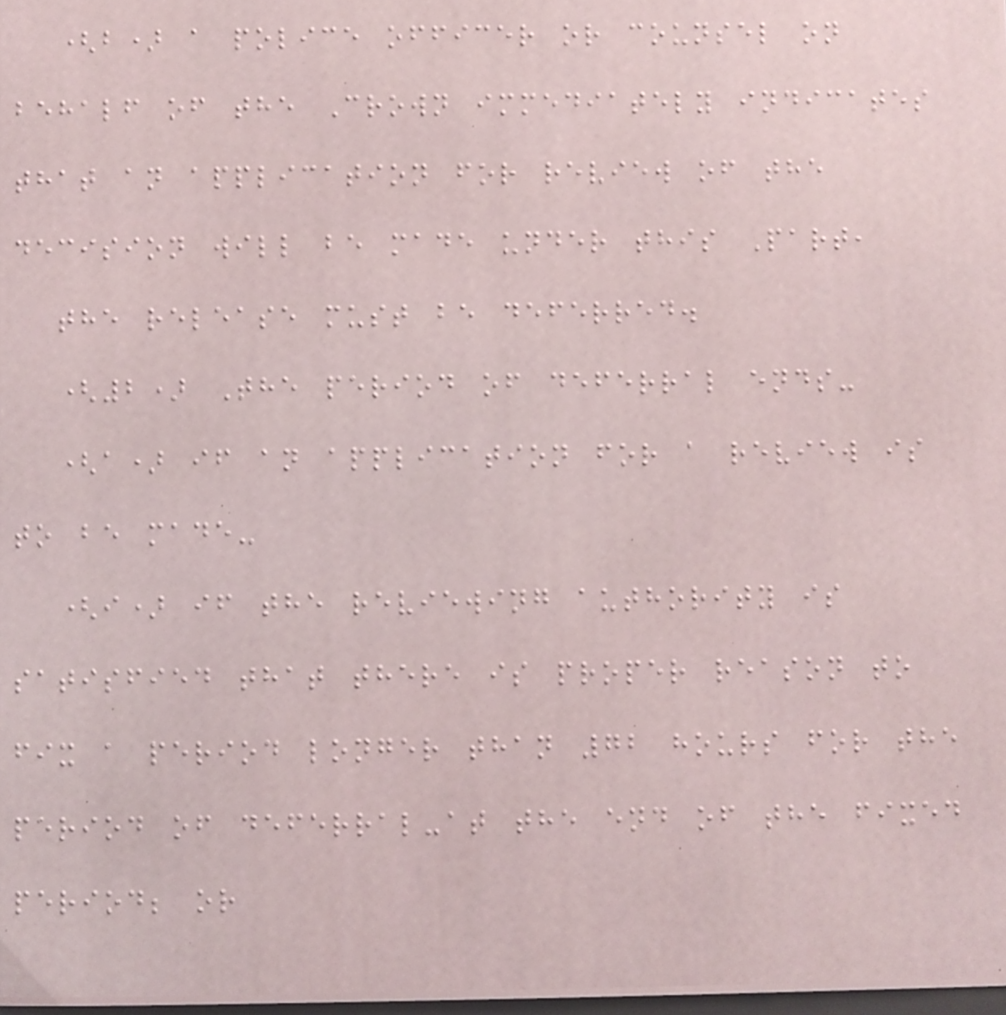(b) a police officer or counsel on
behalf of the Crown immediately indicates
that an application for review of the
decision will be made under this Part,
the release must be deferred.
(2) The period of deferral ends-
(a) if an application for a review is
to be made-
(i) if the reviewing authority is
satisfied that there is proper reason to
fix a period longer than 72 hours for the
period of deferral-at the end of the fixed
period; or
